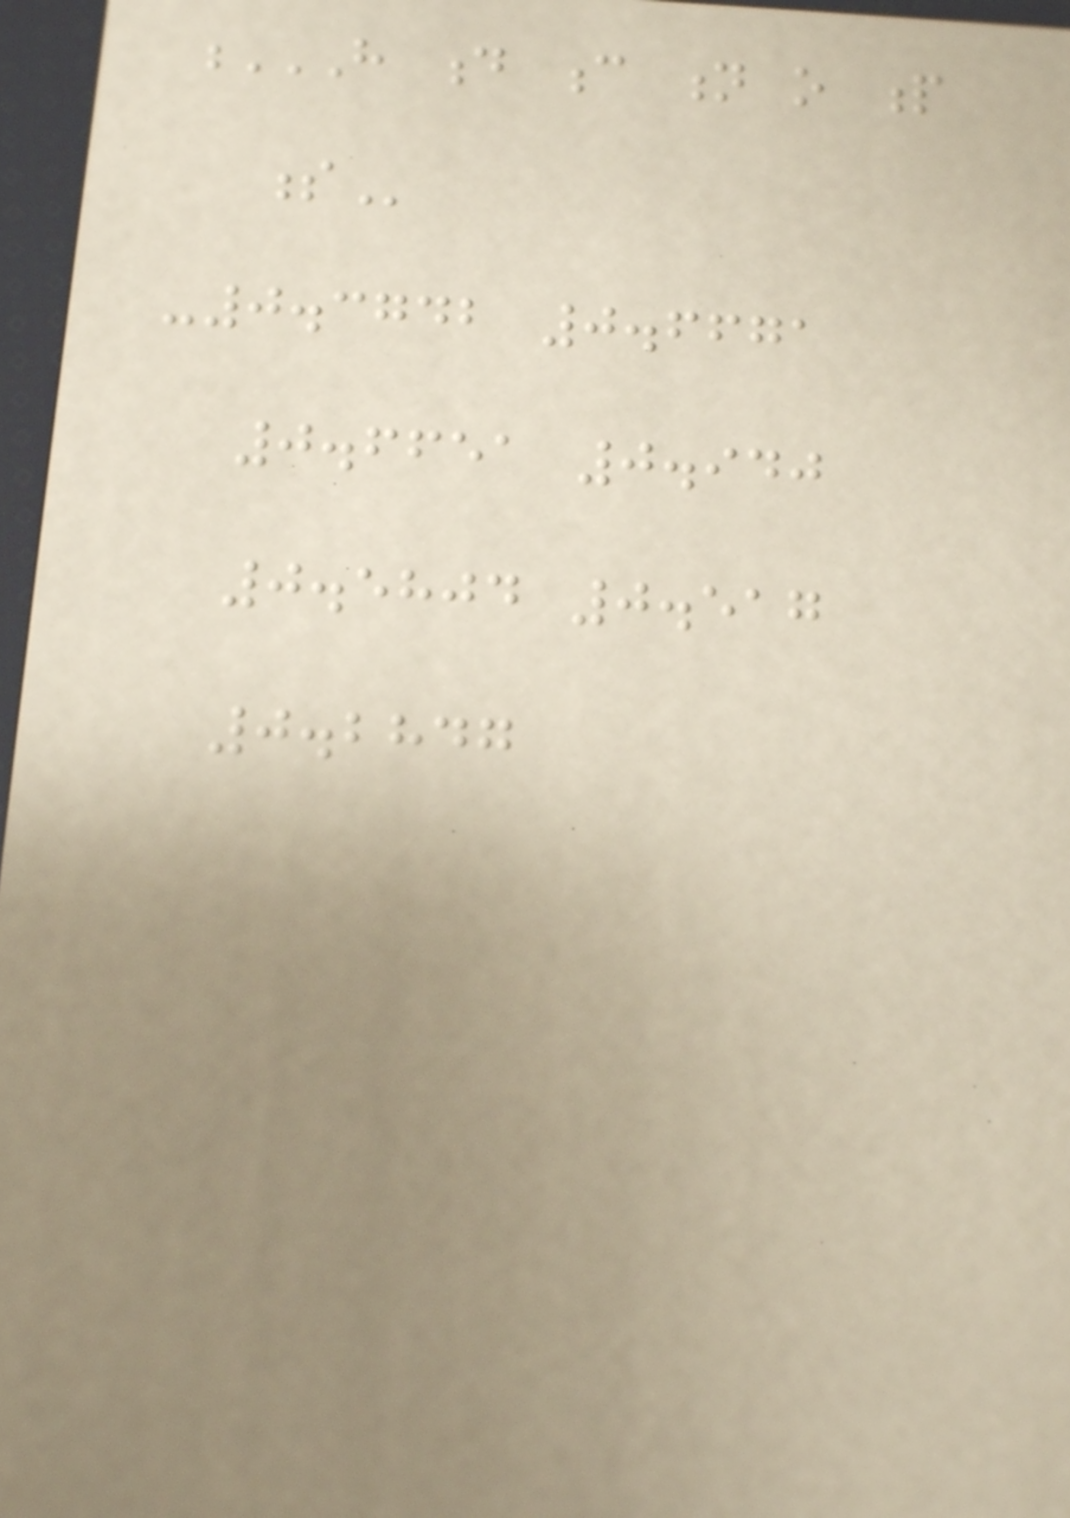H D C N O P
S
-0.3742 0.6671
0.6651 0.940
0.5804 0.517
0.2847
